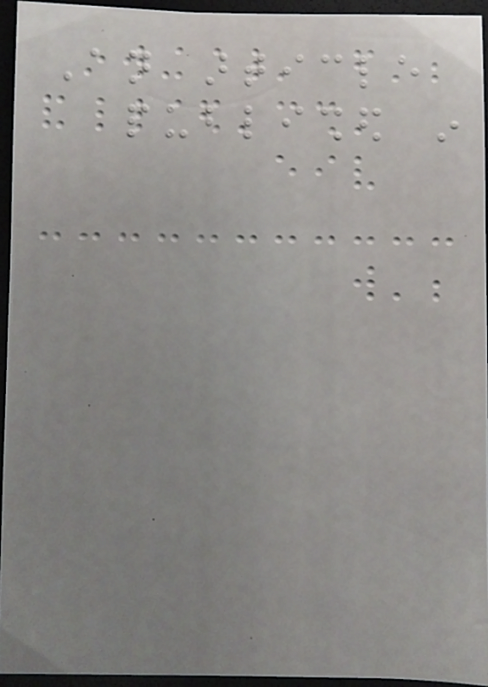An article
published in
